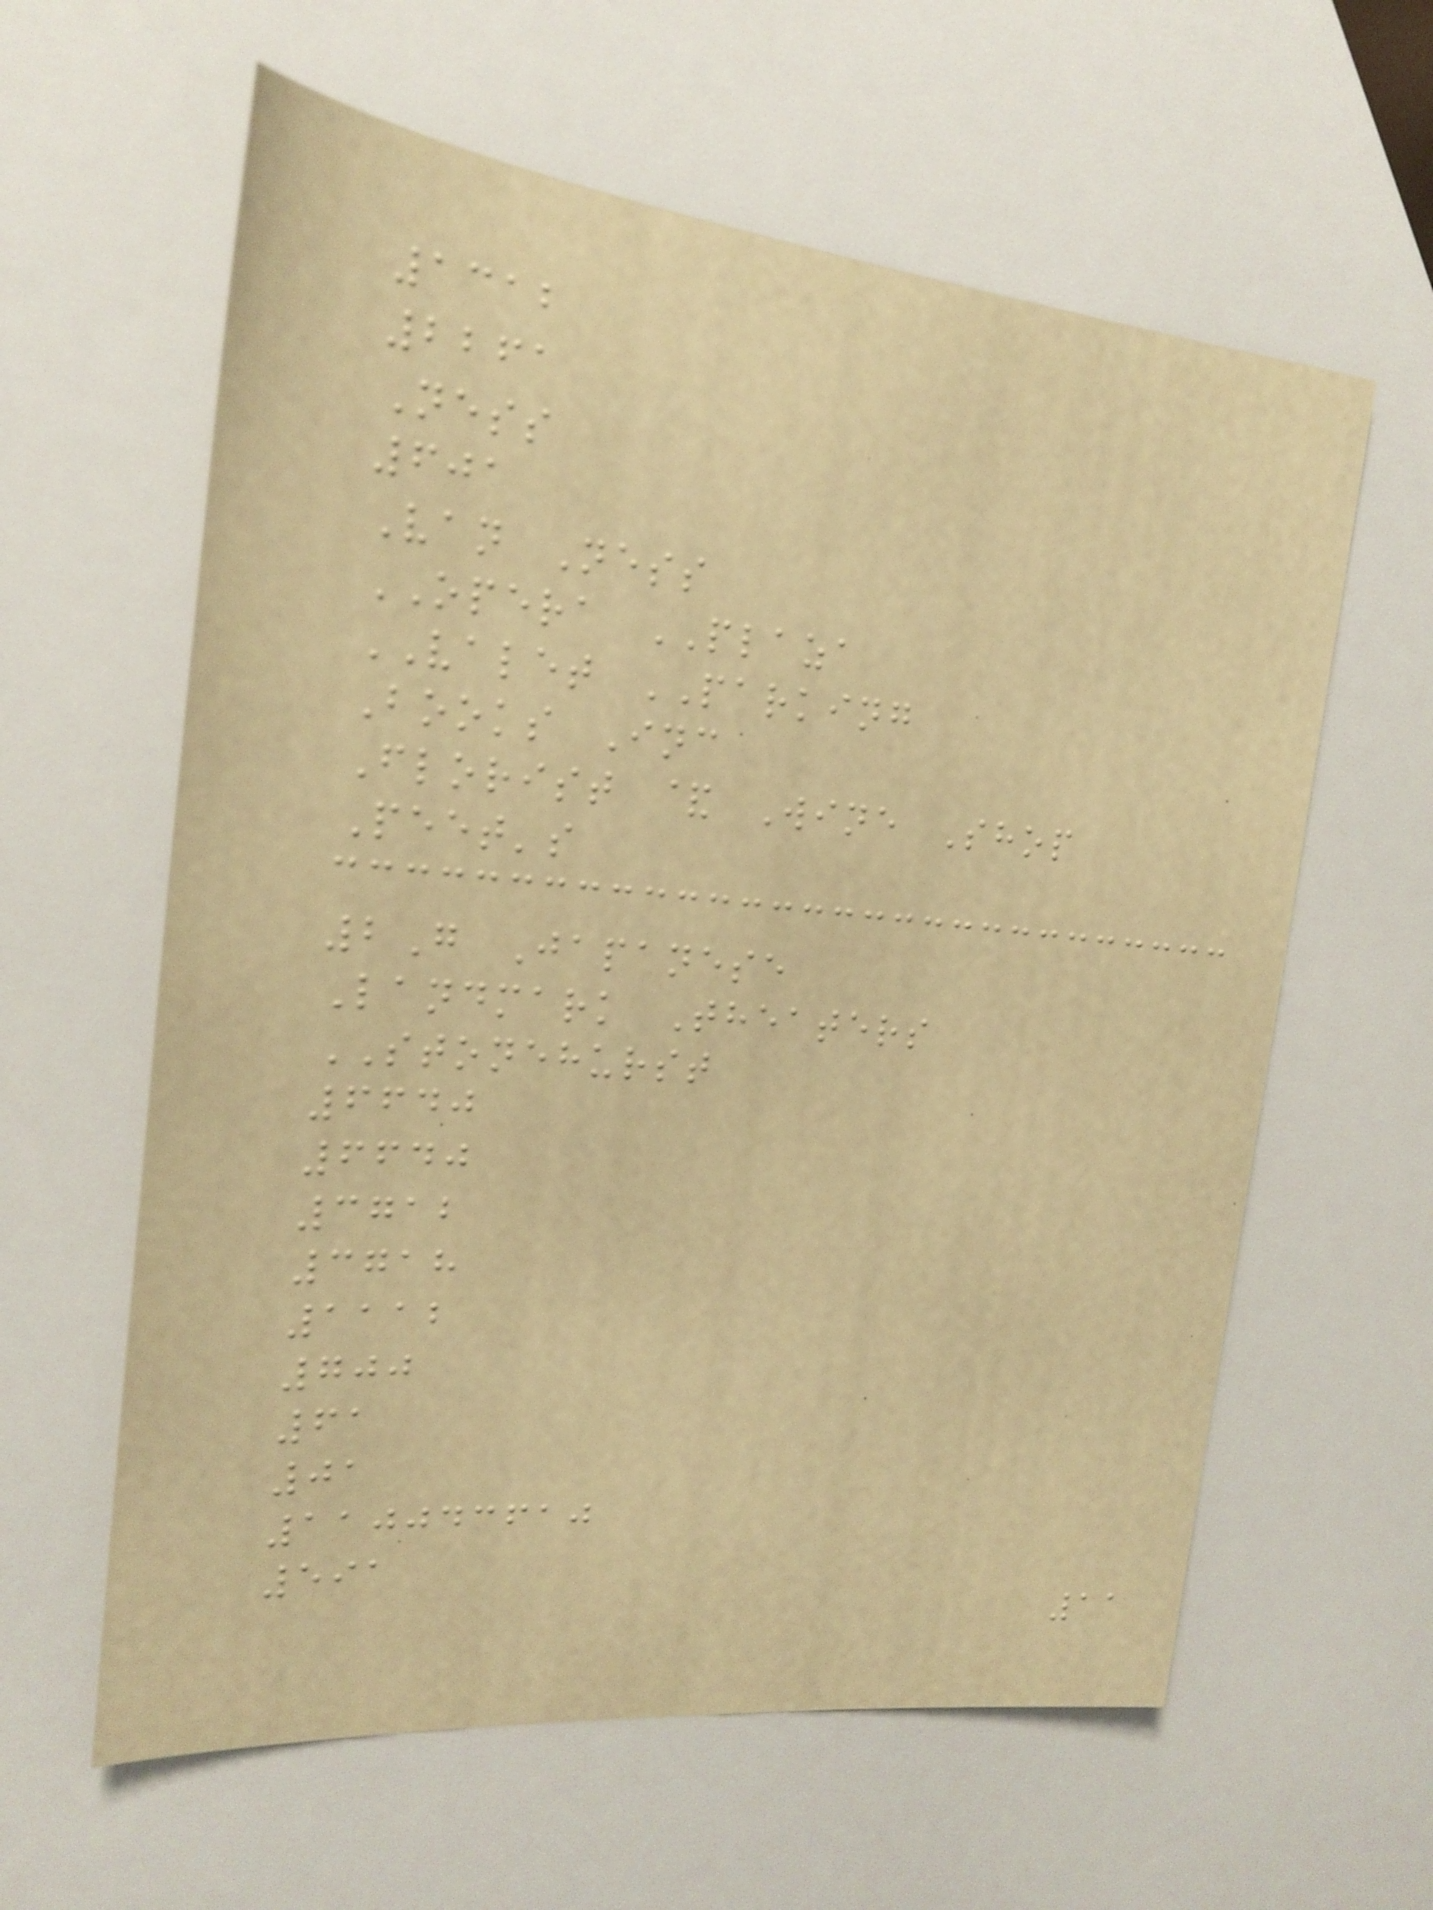1312
2261
Ness
601
Van Ness
OPERA PLAZA
VALET PARKING
Books Inc
Florist & Wine Shop
Peet's
2G Japanese
Landmark Theaters
STONEHURST
6640
6640
3712
3718
1112
700
61
01
110043610
591
11
